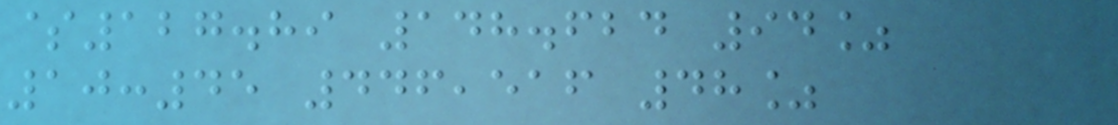$127.89 148.624 94%
10:45 446,516 48%
